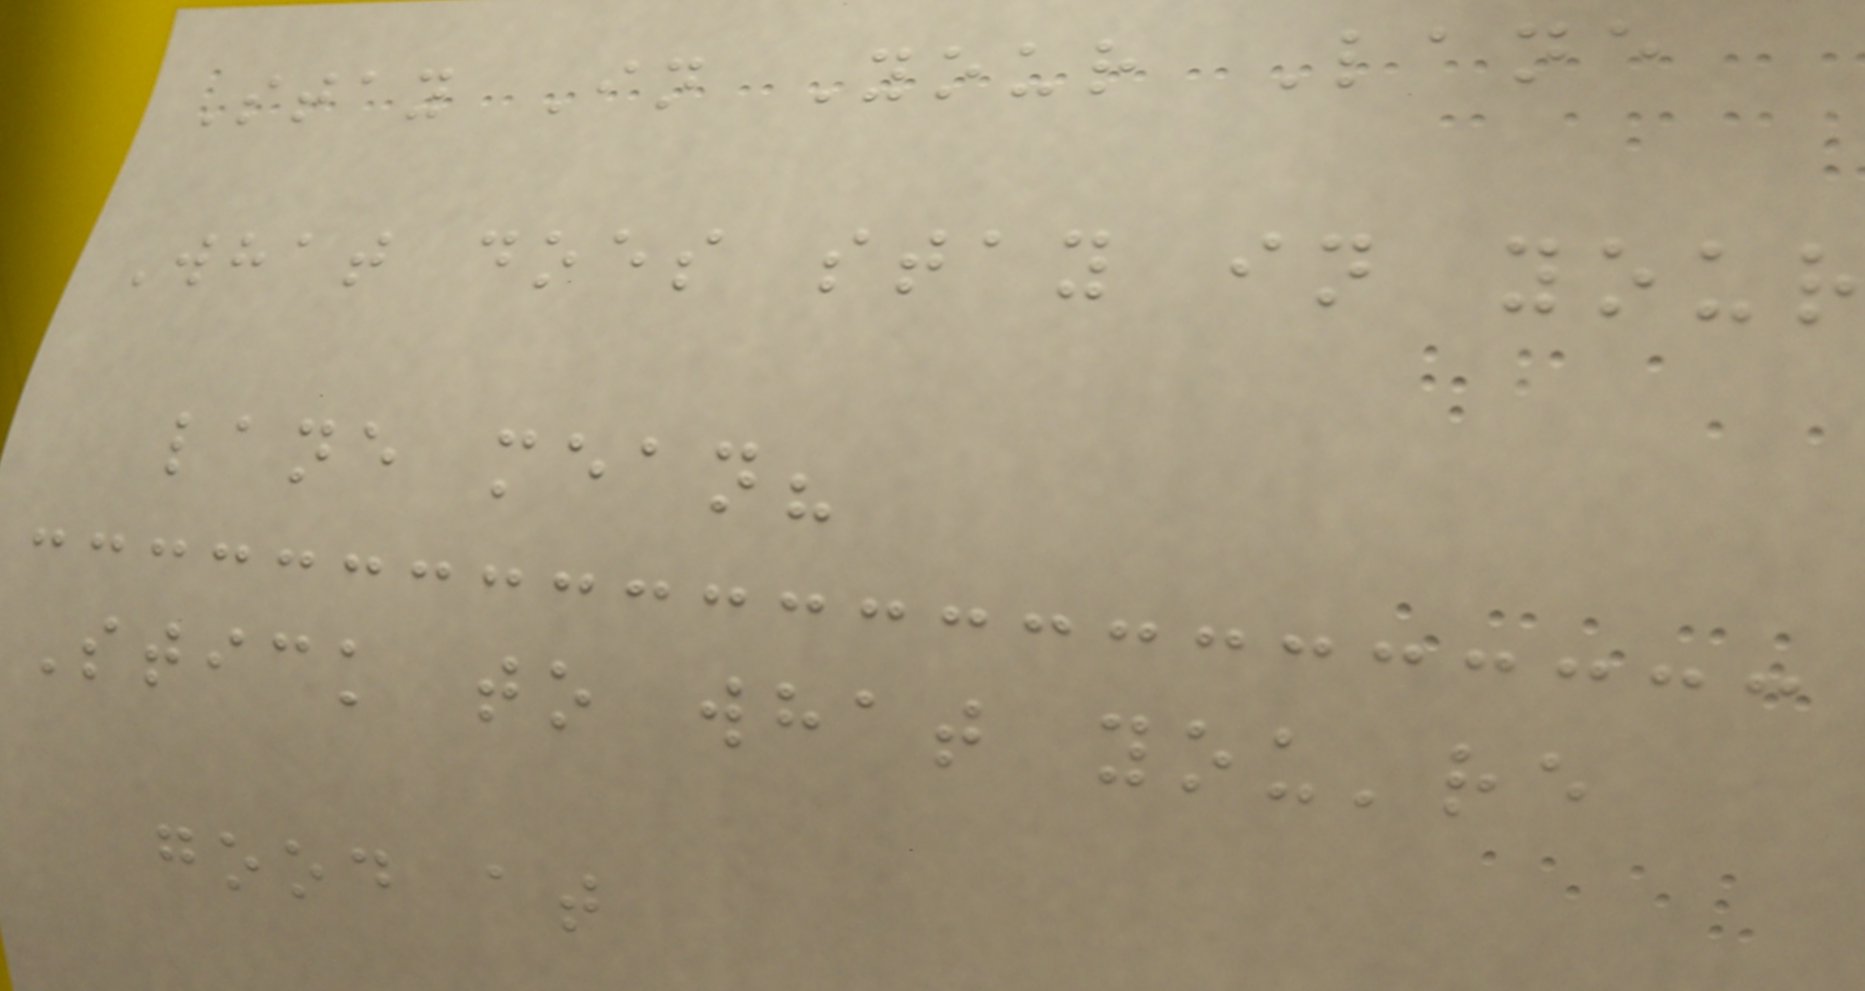Stay In Your Lane
What does stay in your
lane mean?
Stick to what you're
good at
